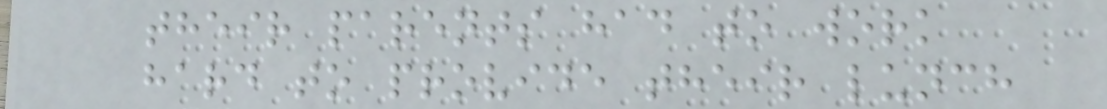their parents had to work
hard to provide their lunch
